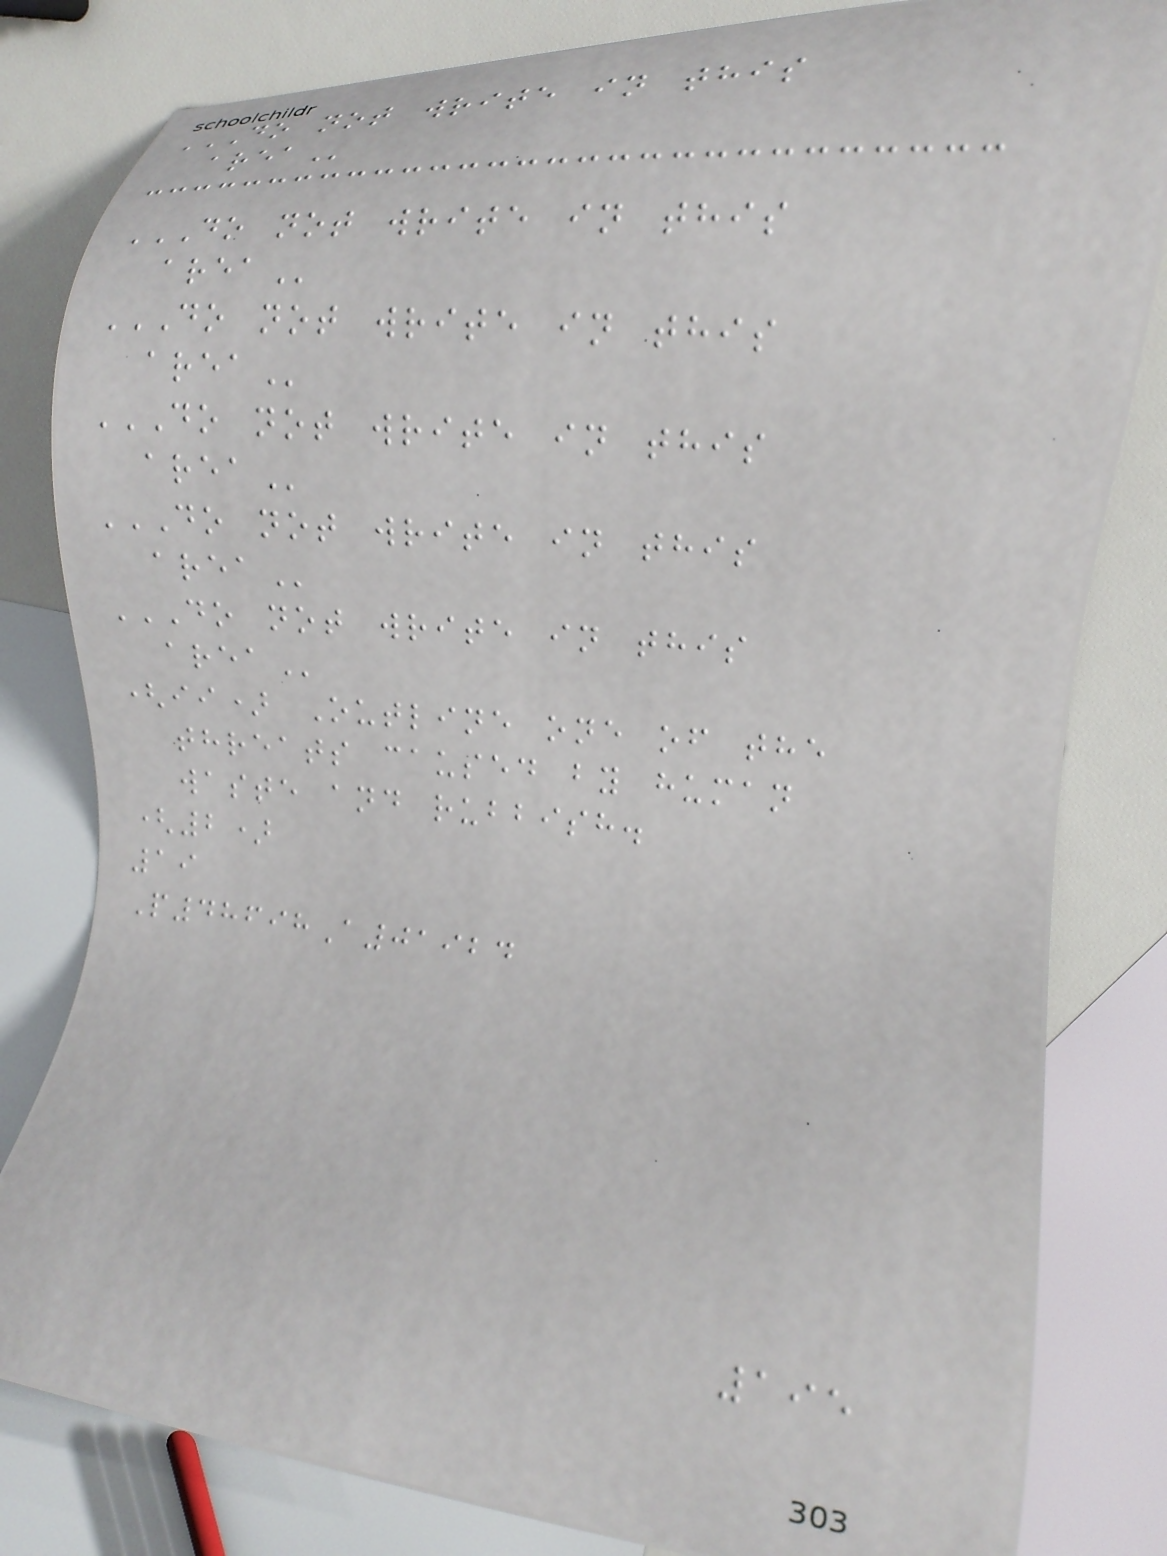DO NOT WRITE IN THIS
AREA
DO NOT WRITE IN THIS
AREA
DO NOT WRITE IN THIS
AREA
DO NOT WRITE IN THIS
AREA
DO NOT WRITE IN THIS
AREA
DO NOT WRITE IN THIS
AREA
(ii) Outline one of the
threats caused by human
waste and rubbish.
(2)
19
P48698A01924
195
